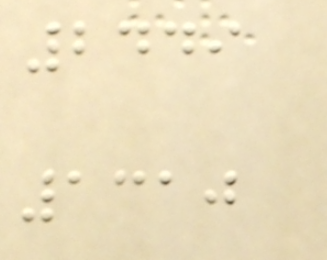2449
1310
